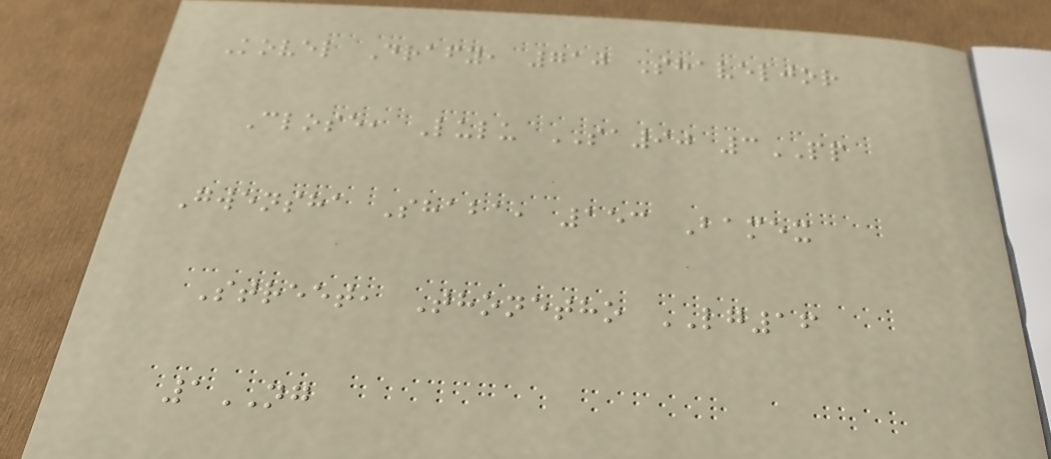Kovel Drafy, 710 Shaveljor
Close, Lulu SA90 3PP
Gwensha Shaba, 153 Bamex
Street, Thonetho LG16
1NG
